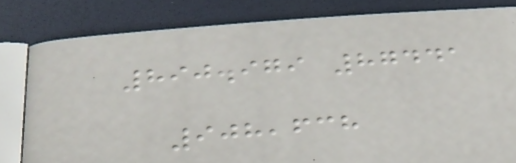890.979 87441
908,638
